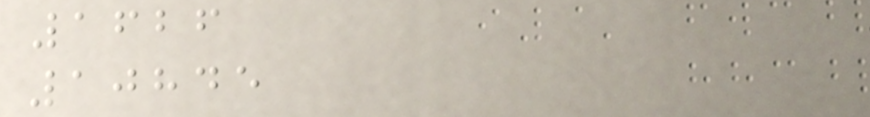1626
10845
